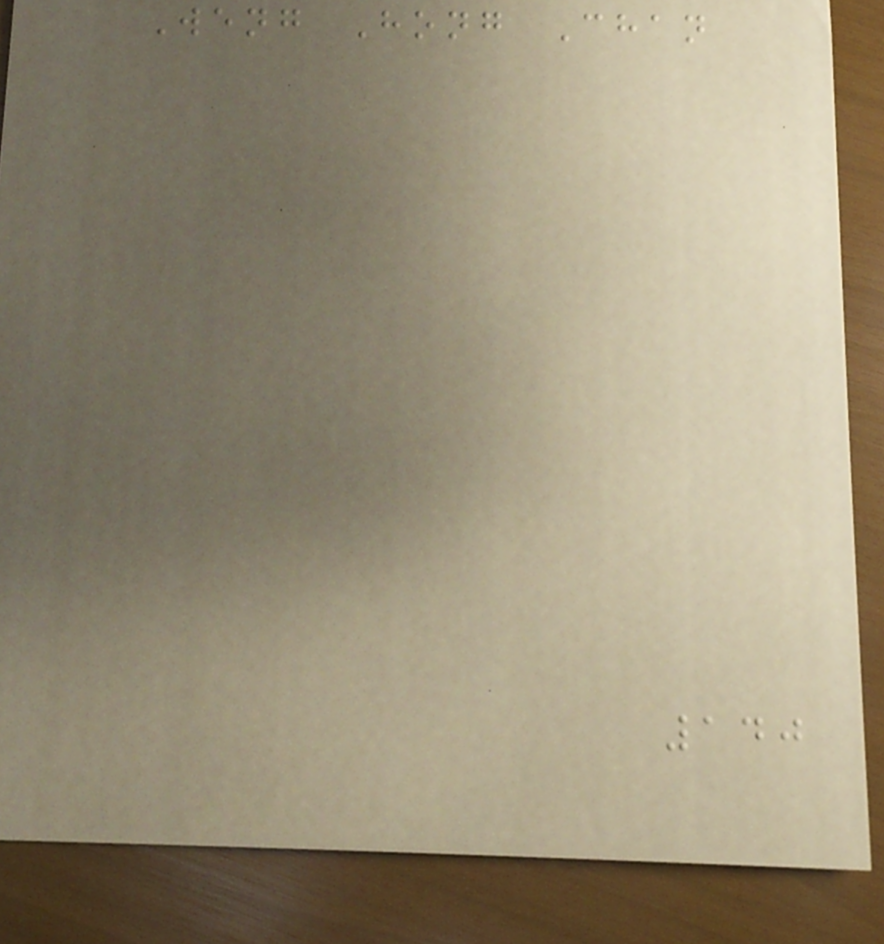Weng Hong Chan
140
